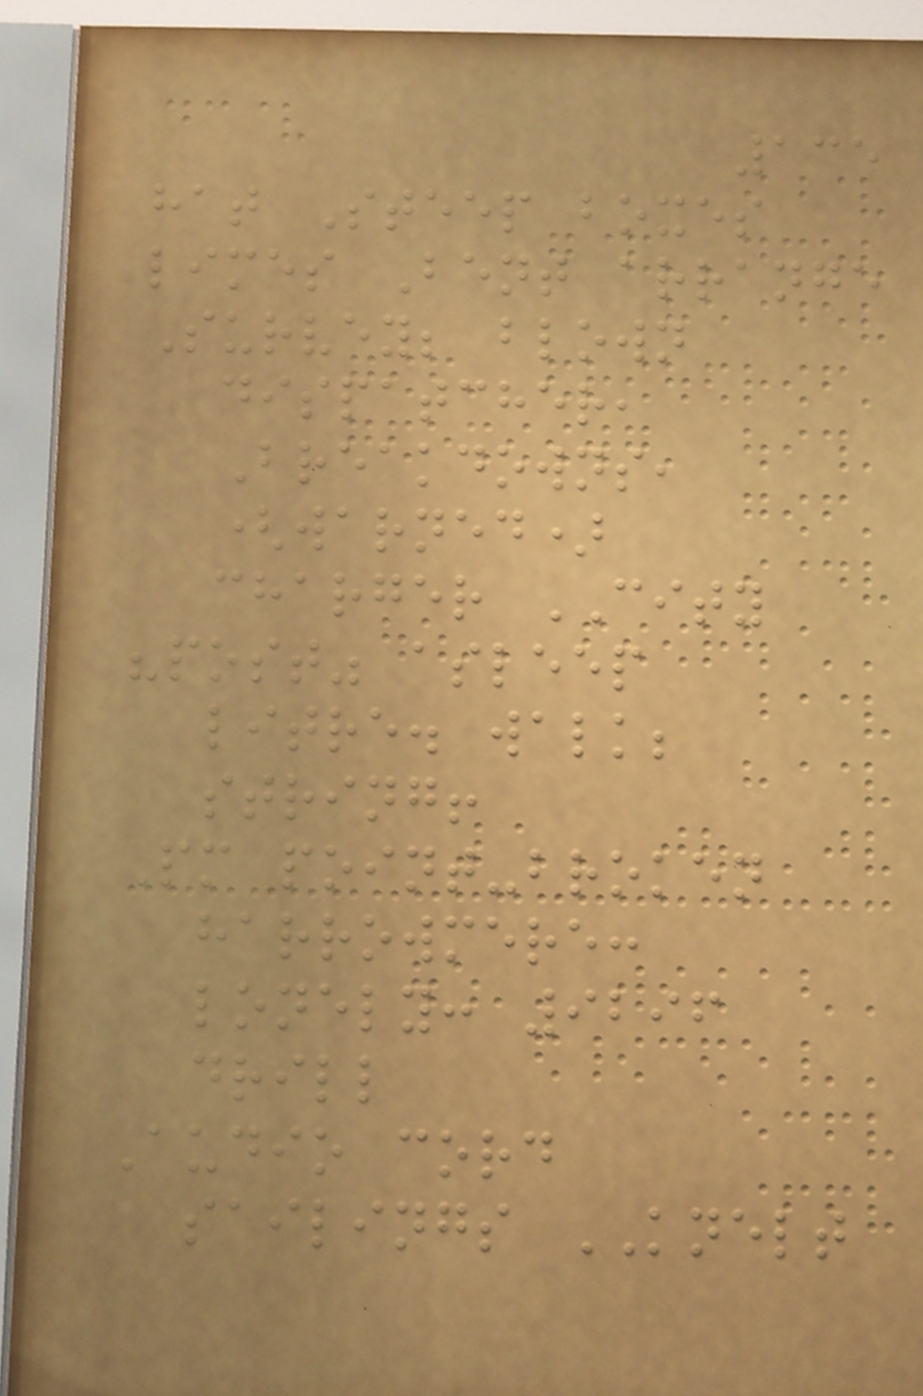135
hat Steep boxes
limes Bent arrange
Survey; blown
dispatcher,
Breakdowns,
(warned)
charger CITY
"post" asleep
litre. walk;
string!
Pm point-broken
harrowmere:
lonely: 9296
drill
Audio cord
sailings KNELT
